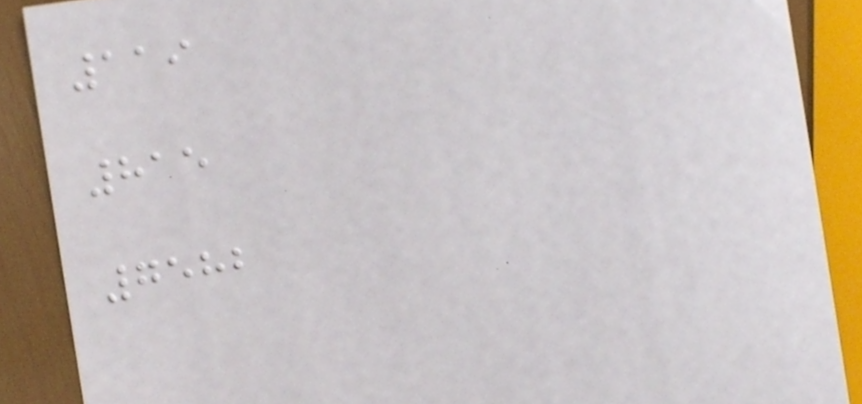119
815
7582
